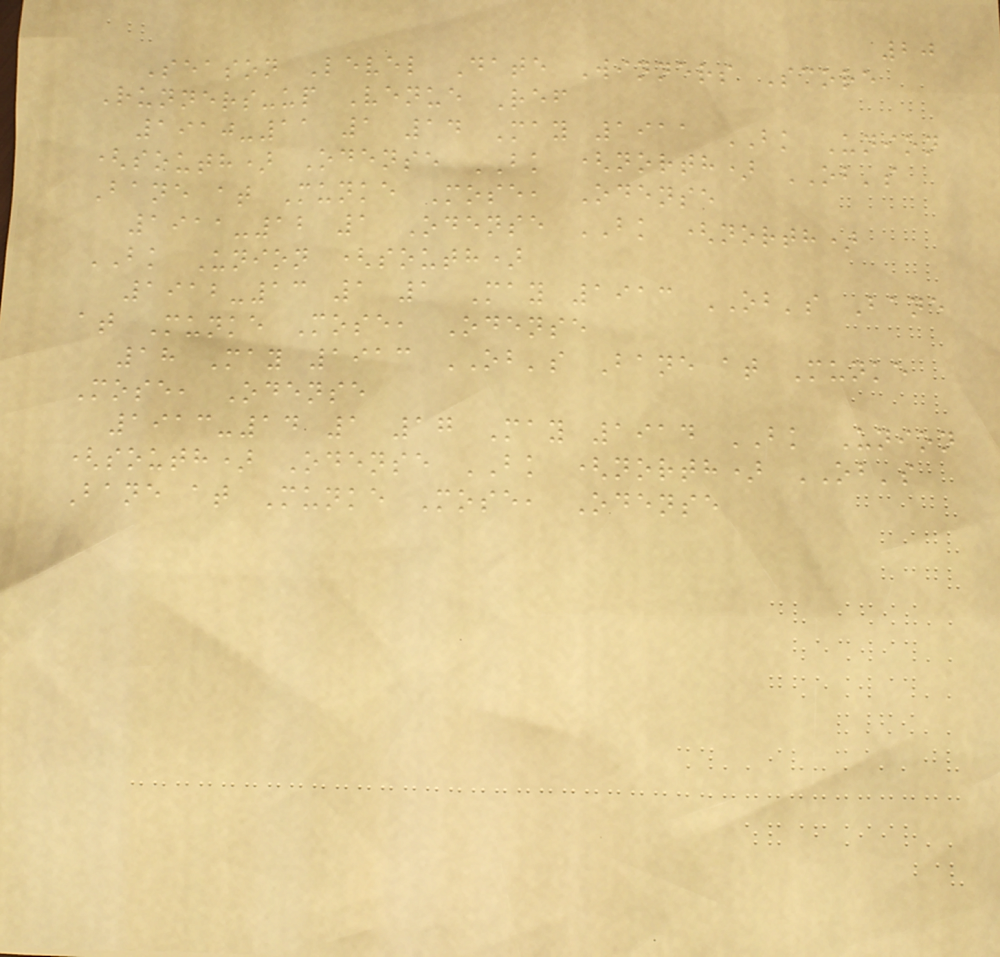20
Season Level Date Winners Score
Runners-up Venue Ref
1910-11 1 14 May 1911 BK Union
(south) Odense BK (north) OB's
Bane at Munke Mose, Odense
1911-12 1 Odense BK (north)
BK Union (south)
1912-13 1 1 May 1913 OB's Bane
at Munke Mose, Odense
18 May 1913 OB's Bane at Munke
Mose, Odense
1913-14 1 17 May 1914 BK Union
(south) Odense BK (north) OB's
Bane at Munke Mose, Odense
